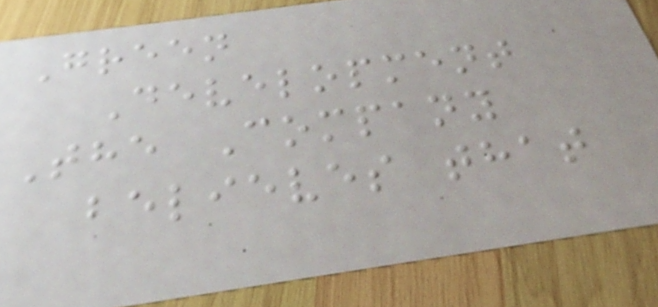Green
Development
The Company
believes that
